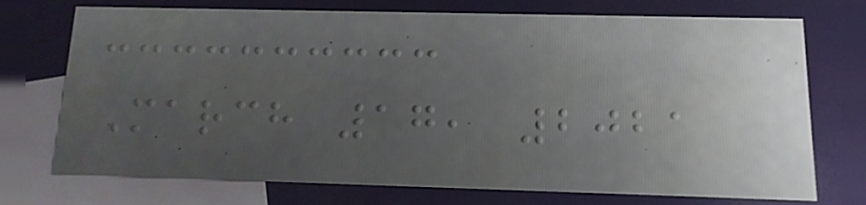March 17, 2021
